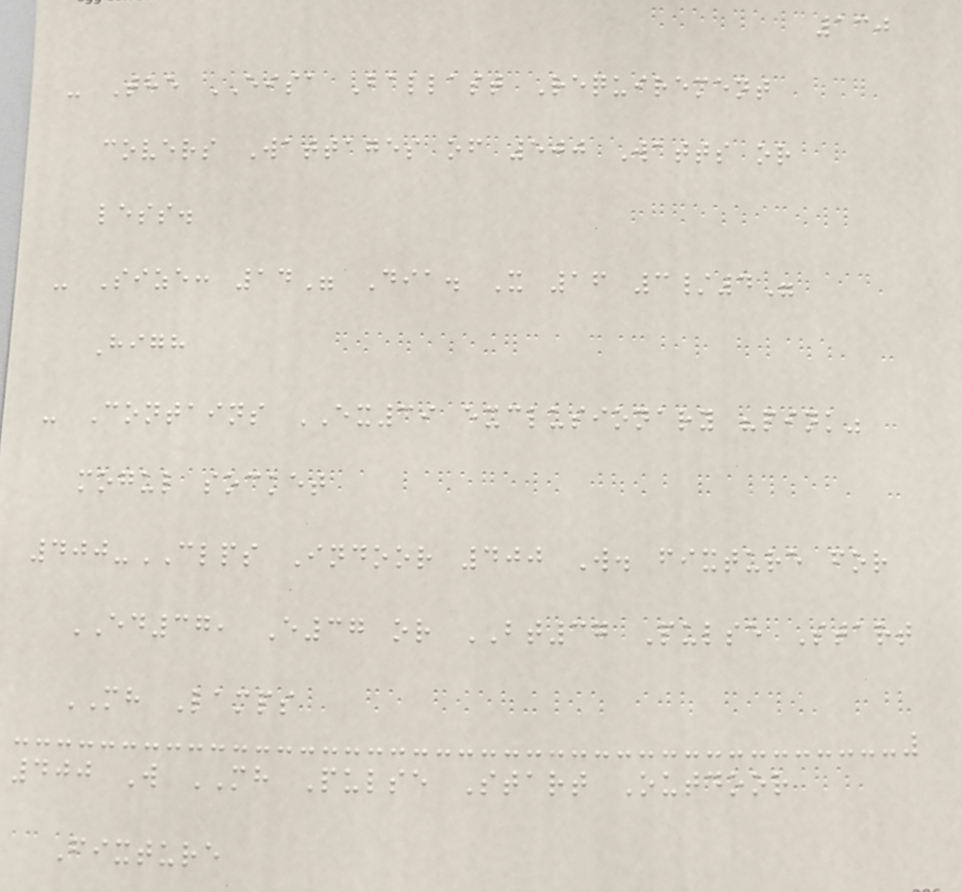130
- The EISA Ballast Requirement
covers Wattages of 500 Watts or
less.
- Size: 14" Dia. X 16 3/4"
High
- Contains EX39 exclusionary "pink"
mogul socket
400-CLPS Indoor 400 W. fixture for
ED37, E37 or BT37 Pulse Start
MH Lamps
400 W MH Pulse Start Outdoor
Fixture
